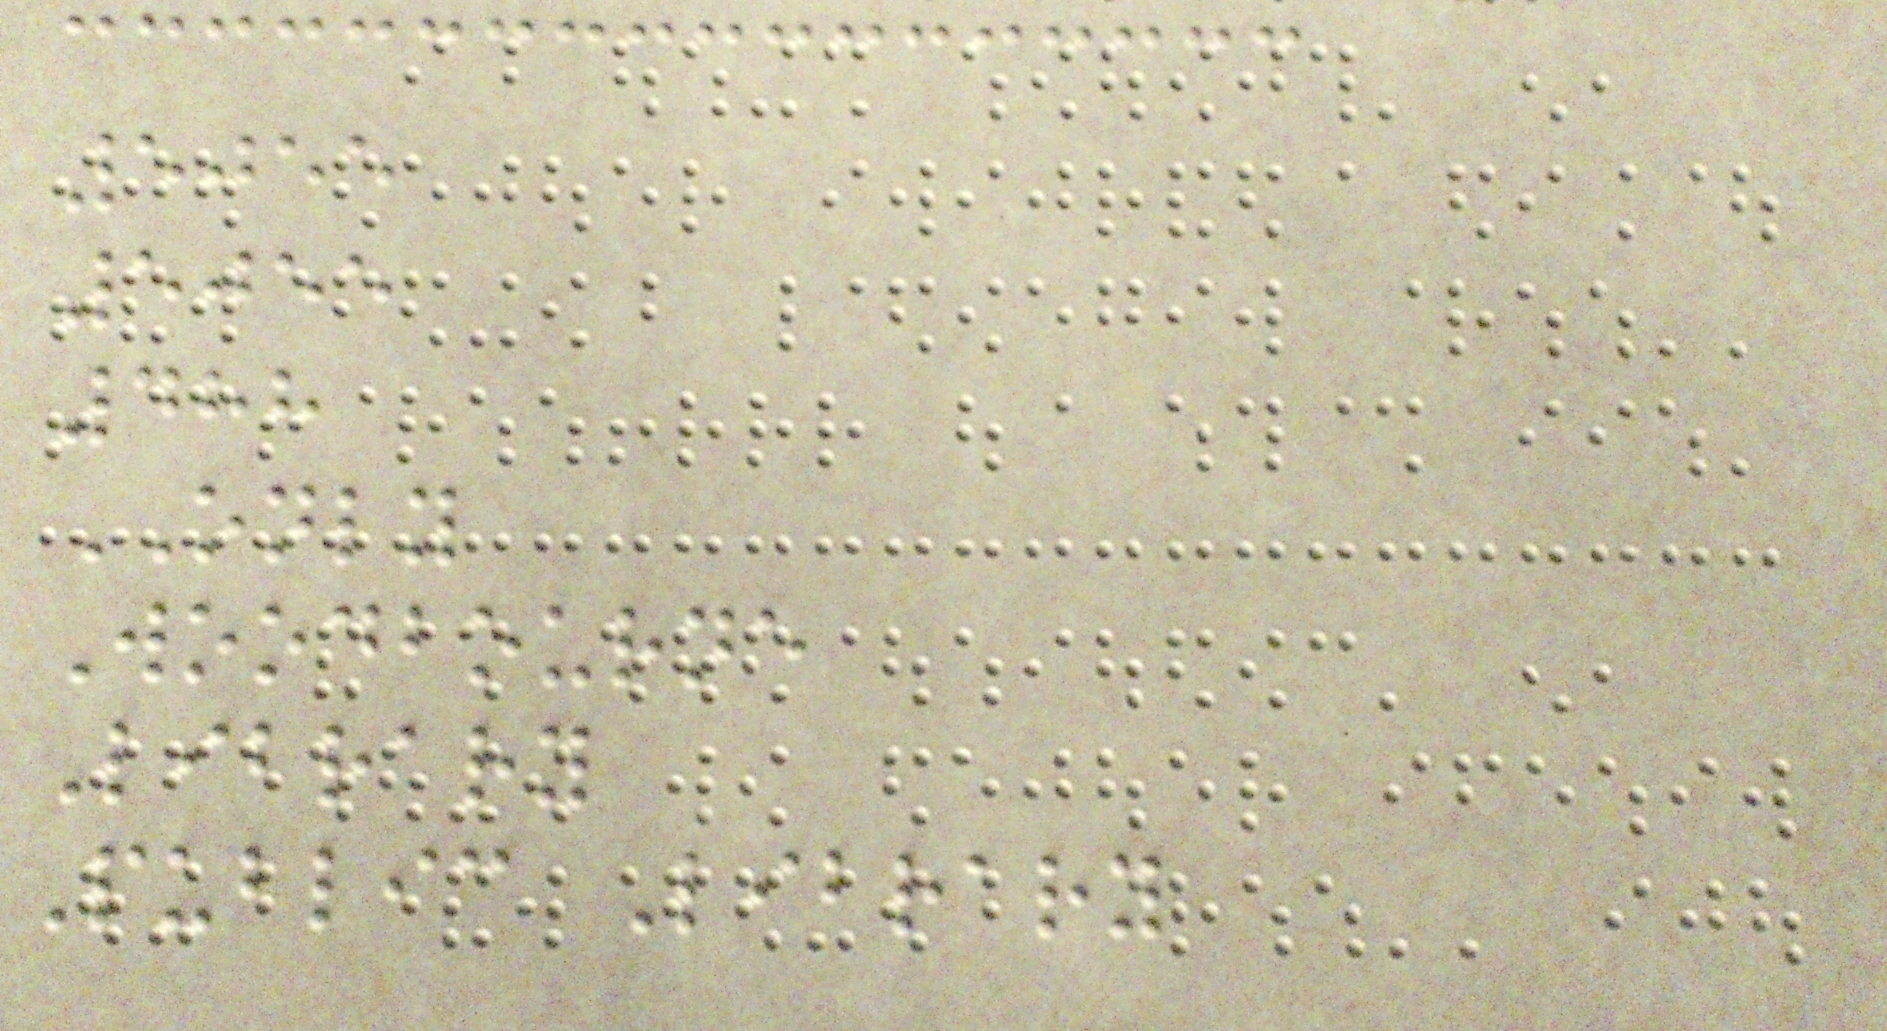5055
5055
488
ONLY
Woodbourne
Library
Public Library
